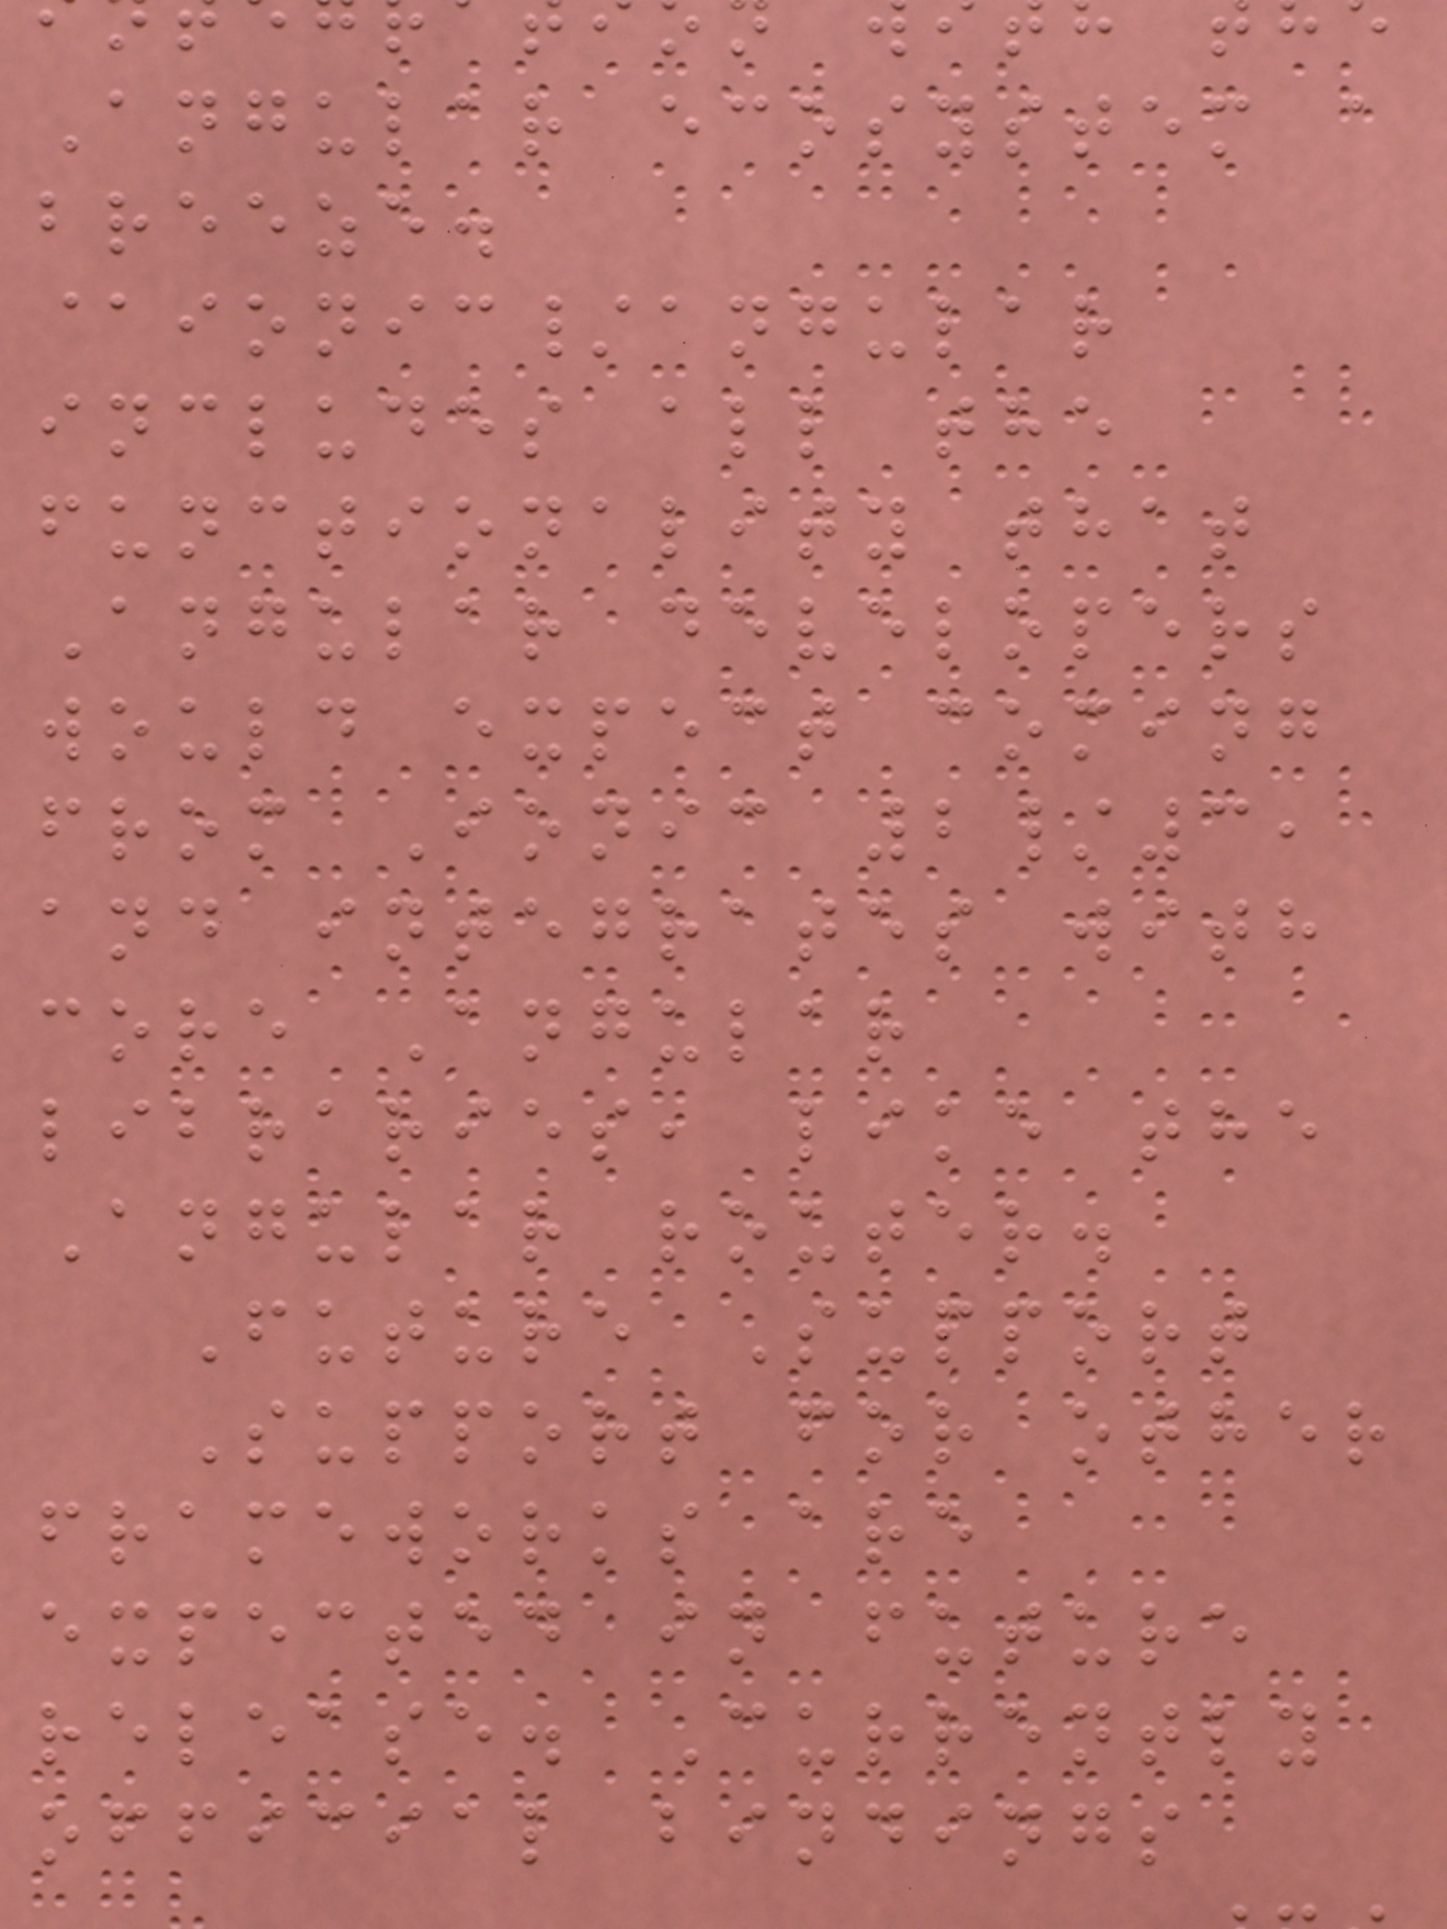Angular ecosystem a
breeze.
@ionic/angular
includes all the
functionality that
Angular developers
would expect coming
from Ionic 2/3,
and integrates with
core Angular
libraries, like the
Angular router.
Future Support
Support for other
frameworks are
expected in future
release. Currently
official bindings
